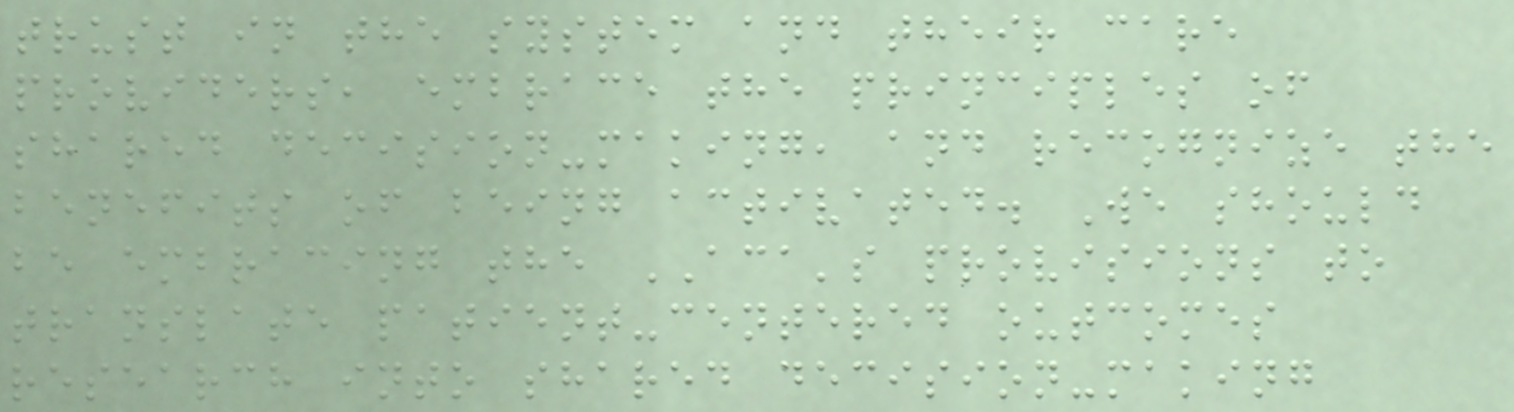trust in the system and their care
providers, embrace the principles of
shared decision-making, and recognize the
benefits of being activated. We should
be embracing the ACA's provisions to
translate patient-centered outcomes
research into shared decision-making
